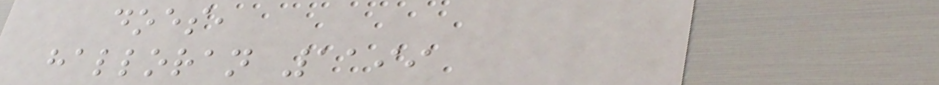does,
halloran 1199
